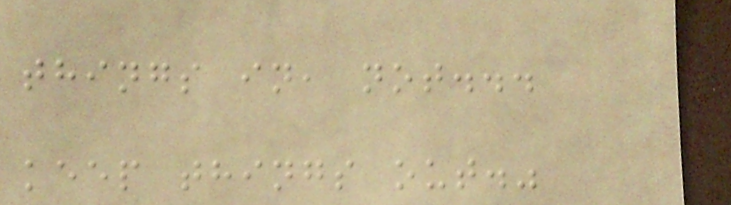things in, not...
keep things out."
